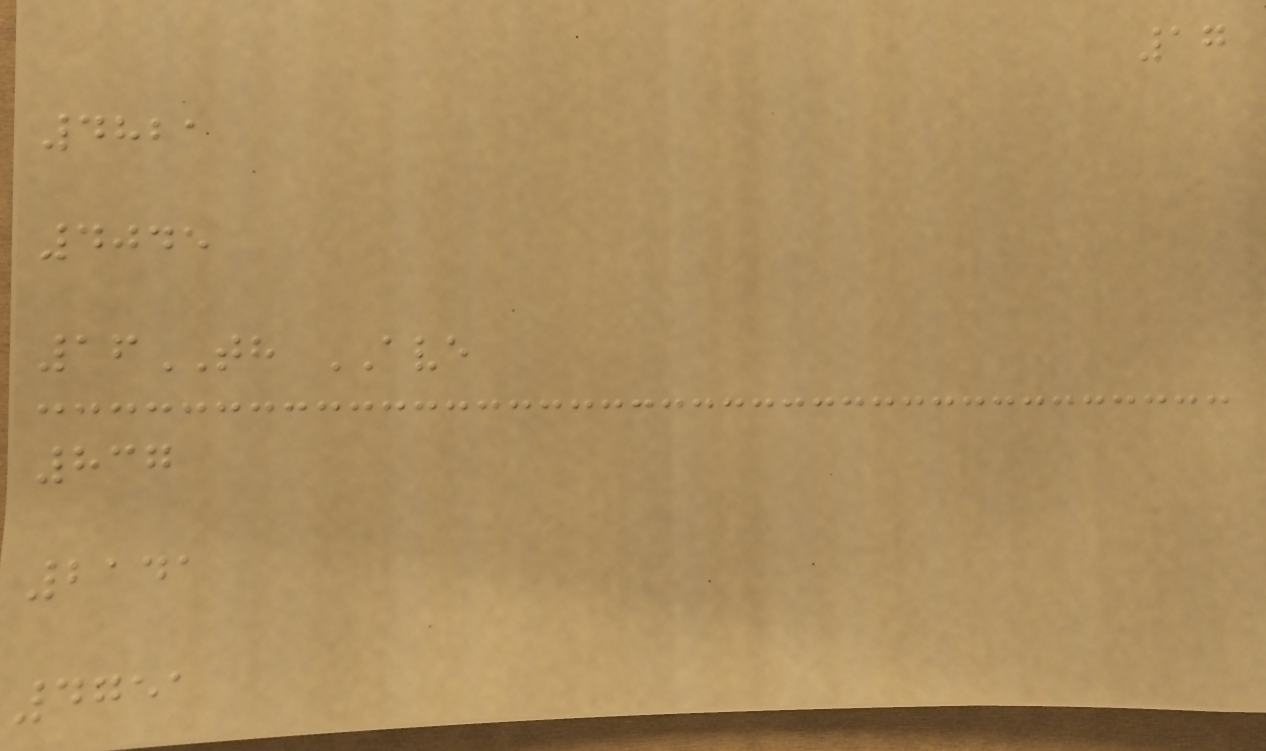17
4821
4045
16TH AVE
837
2141
4751
